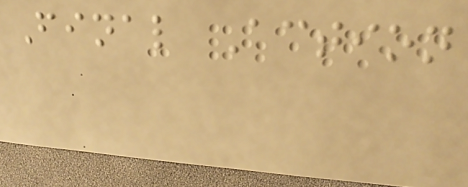Final Action
